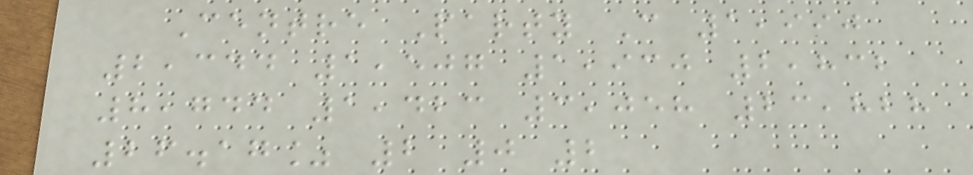Centre Party C 1,990
2,344 1,507 1,930 2,832
8,744 1,423 3,058 23,828
26.17% 2 0 2
